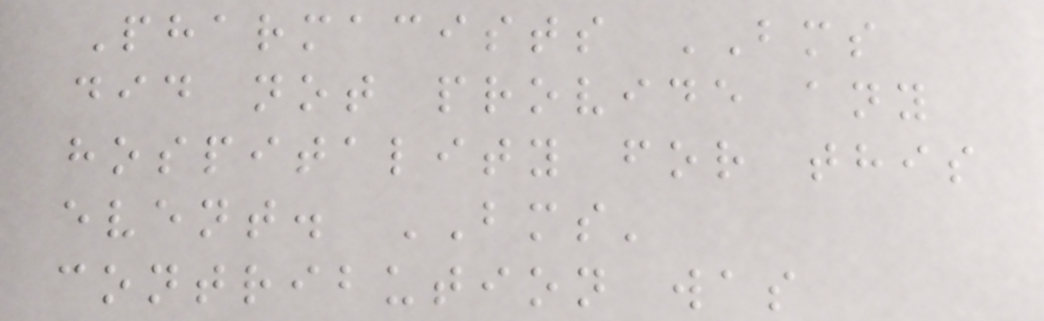Pharmacists BMS
did not provide any
hospitality for this
event. BMS'
contribution was
